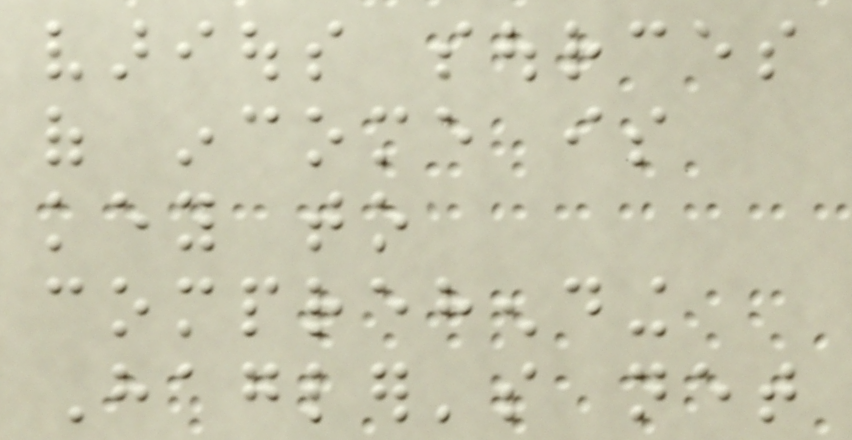various sources
of income is
key to
comprehending
Hagler's net
